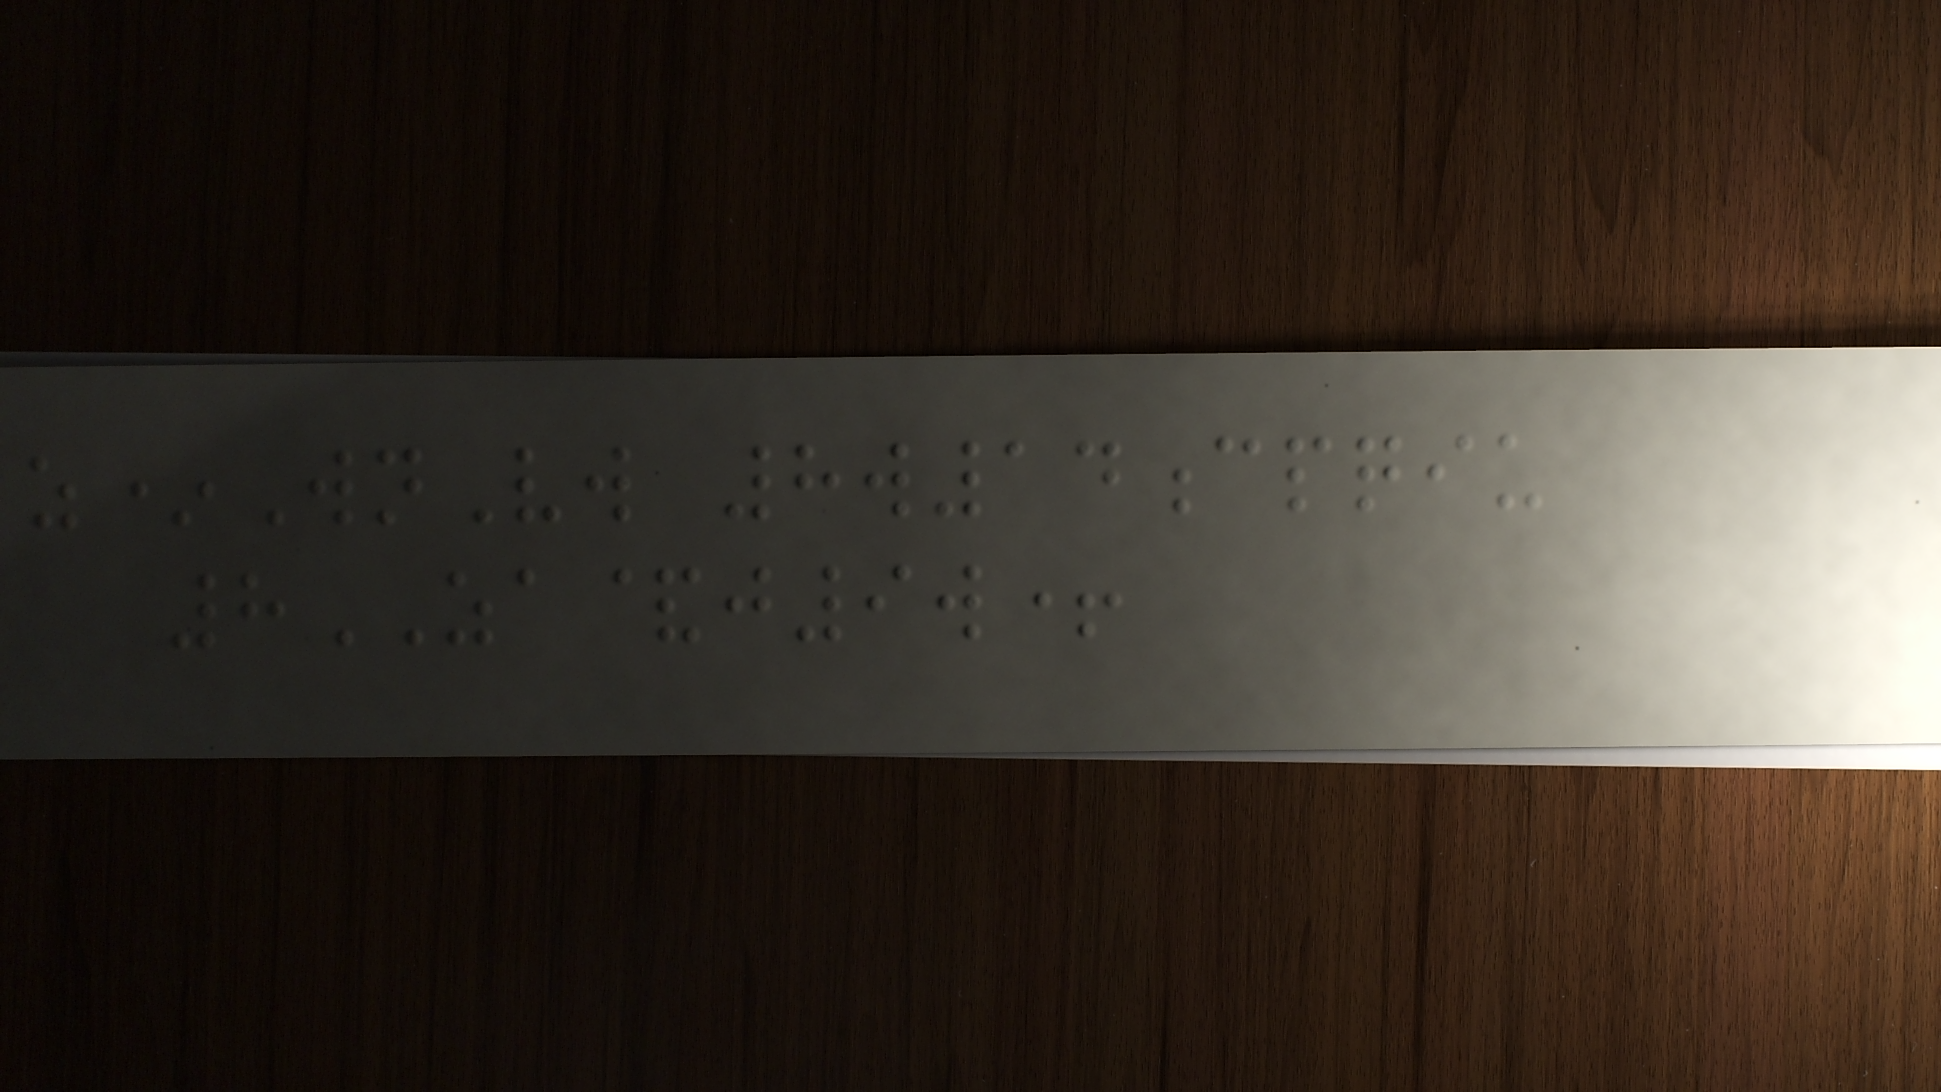z*WnVw 8w14cpqiu
8ZA&j9w+
